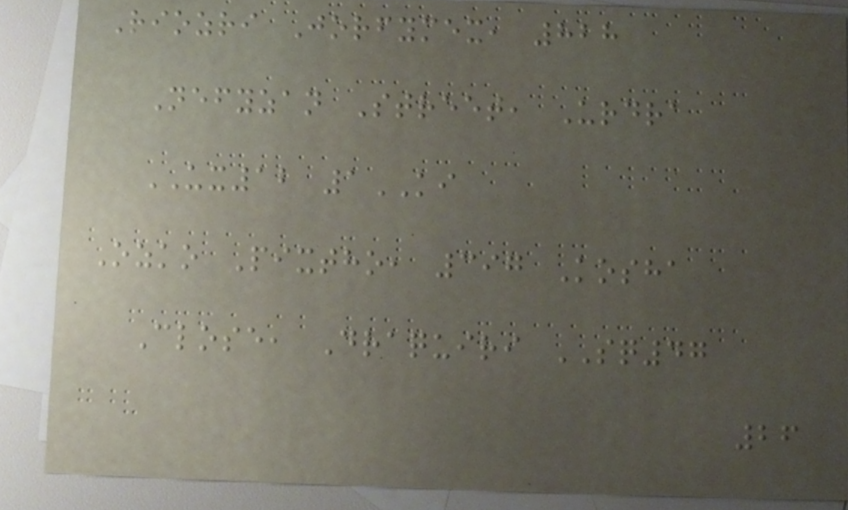Riozri Jorfymex, 828
Nefyzan Street, Urdra
UX12 1KI
Ozko Pixtho, 397 Kosha
Close, Draquiri SQ47
26
